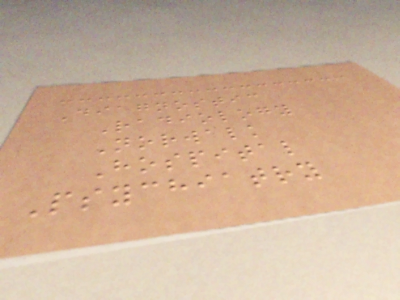Diagnostic
Radiology
Norwalk
Hospital
Psychiatry
